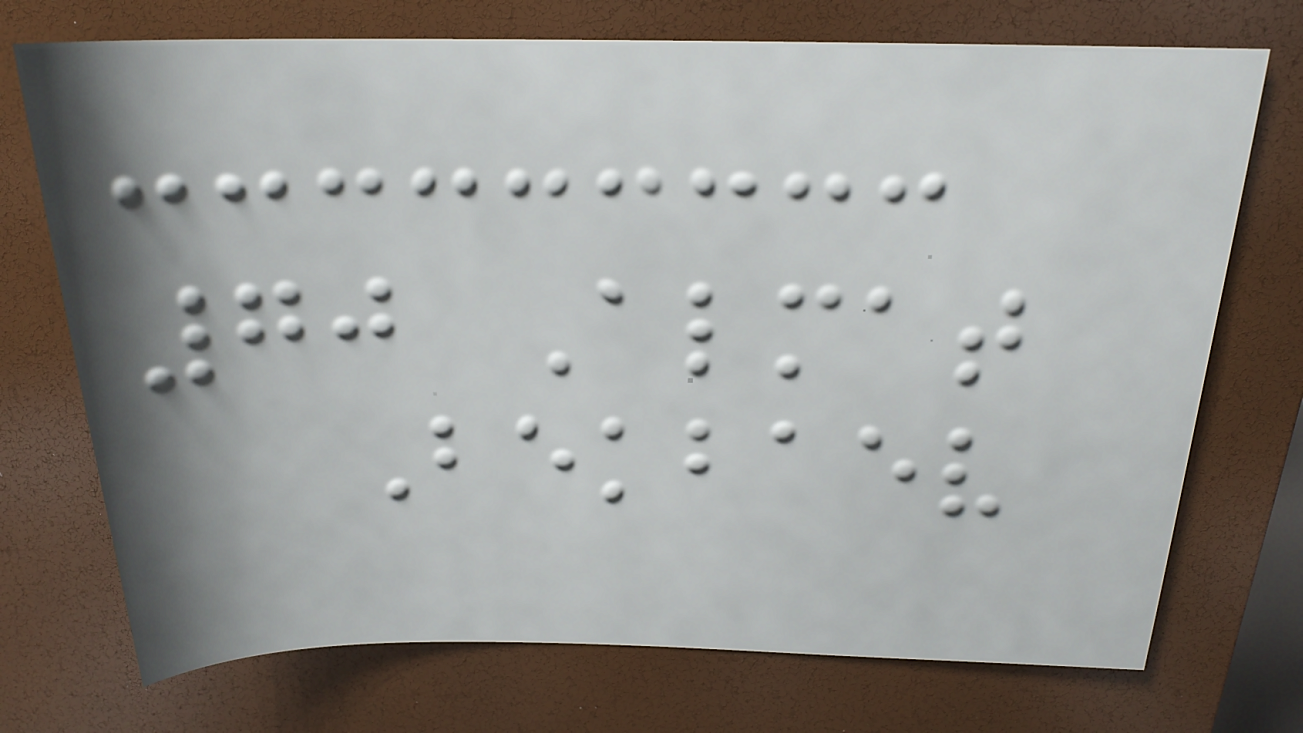70 Almat
Bekbaev
